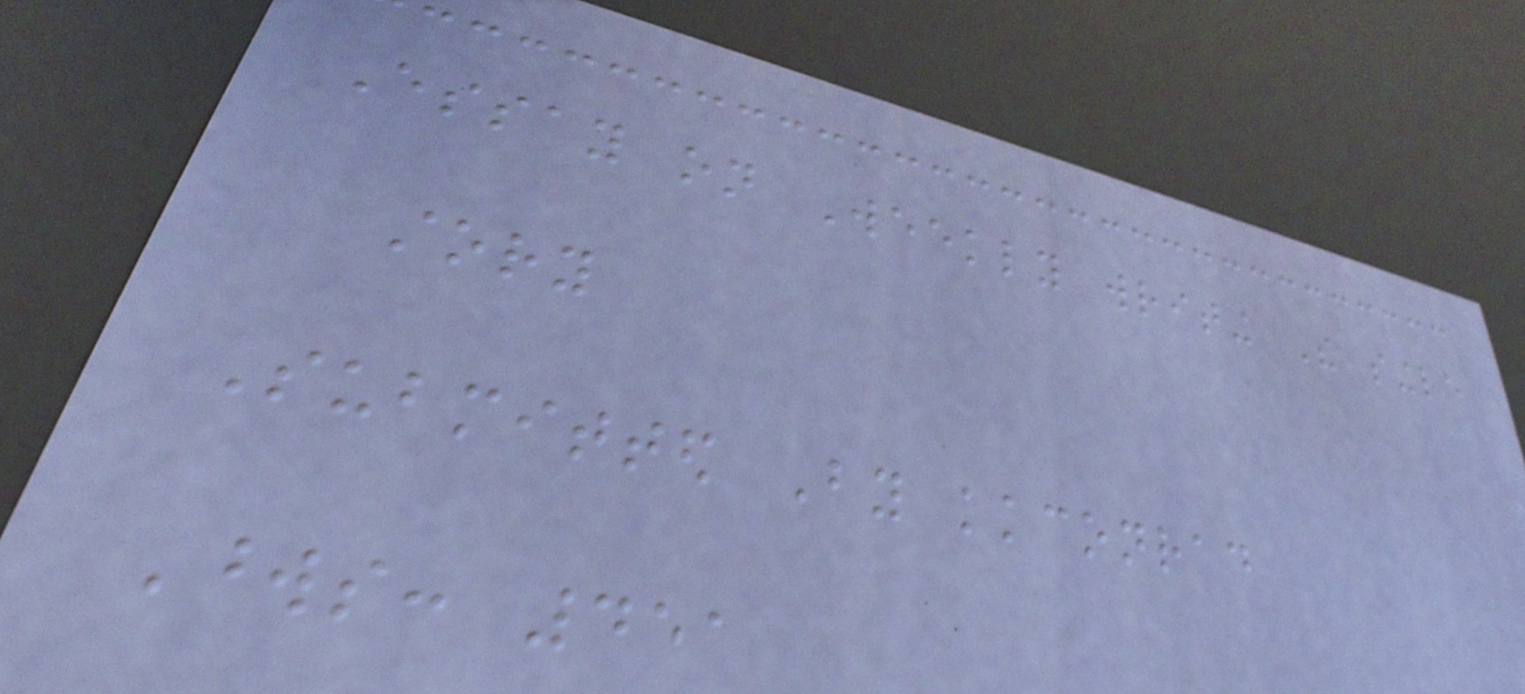Essay on Weekly writing The single
story
Submitted By kkconrad
Words: 451
